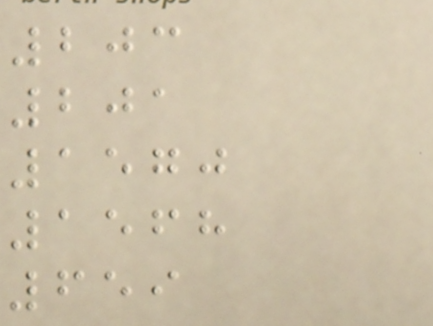203
201
1570
1568
659
